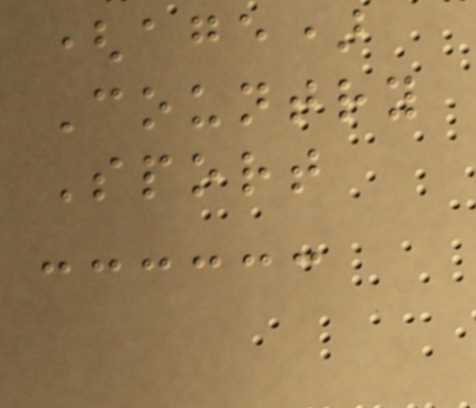(age)
Country
Sport
